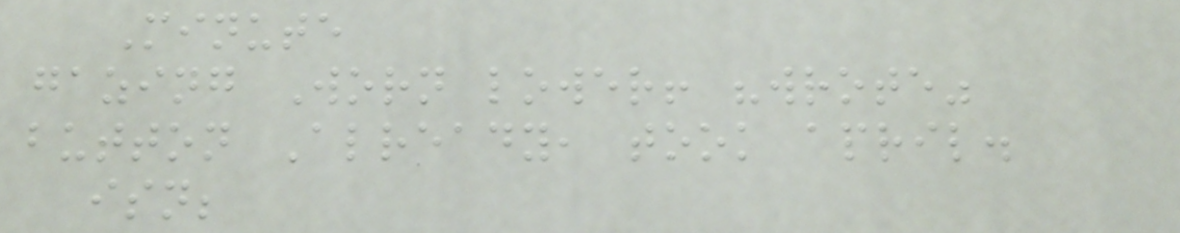Minute
gazing Worn lower! "wrote"
button Already, took april.
isn;
